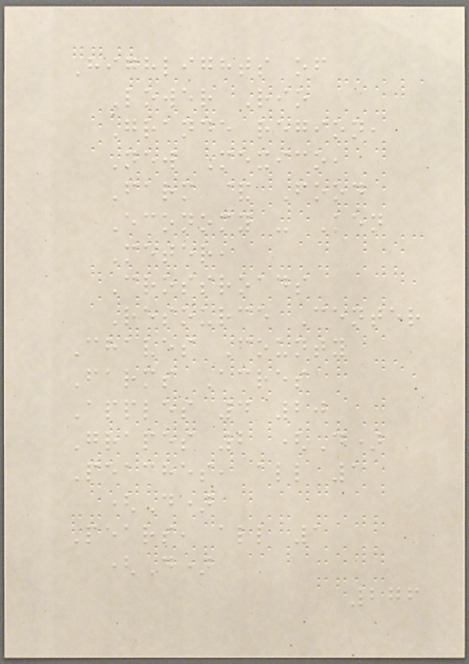Highlights of
Lower Rio
Grande region,
New Mexico,
Farm & Food
Economy - Ken
Meter,
Crossroads
Resource Center
Chaves County
Farms Acres
Apples 4 20
Grapes 2 (D)
Peaches, all 1
(D)
Pears, all 1
(D)
276
